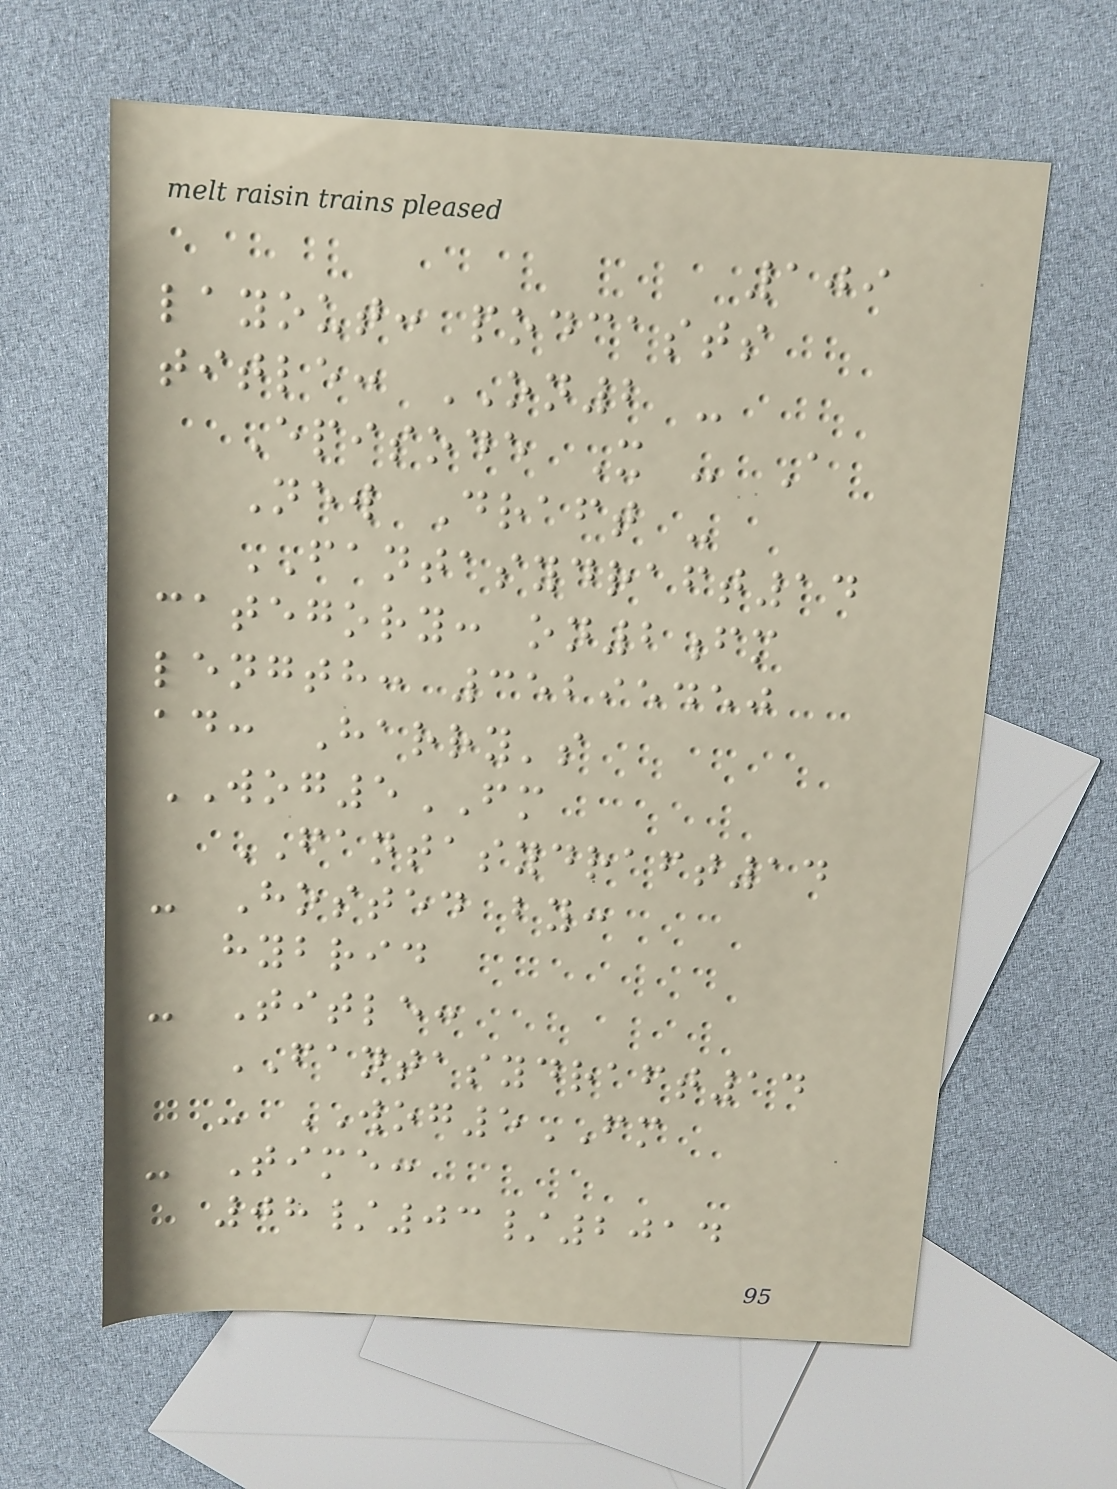109
layout: podcasts
title: ON2 -
Episode X - A
New Draft -
FANTASYDRAFT14
category: on2fm
length: 35295450
ad: Harry's
WOG5FM
FANTASYDRAFT14
- Hosted by:
hybrid
- Title:
FANTASYDRAFT14
- WOG5FM
- Time:
08/03/2014
